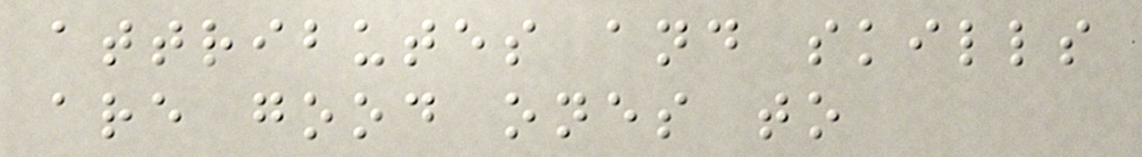attributes and skills
are good ones to
